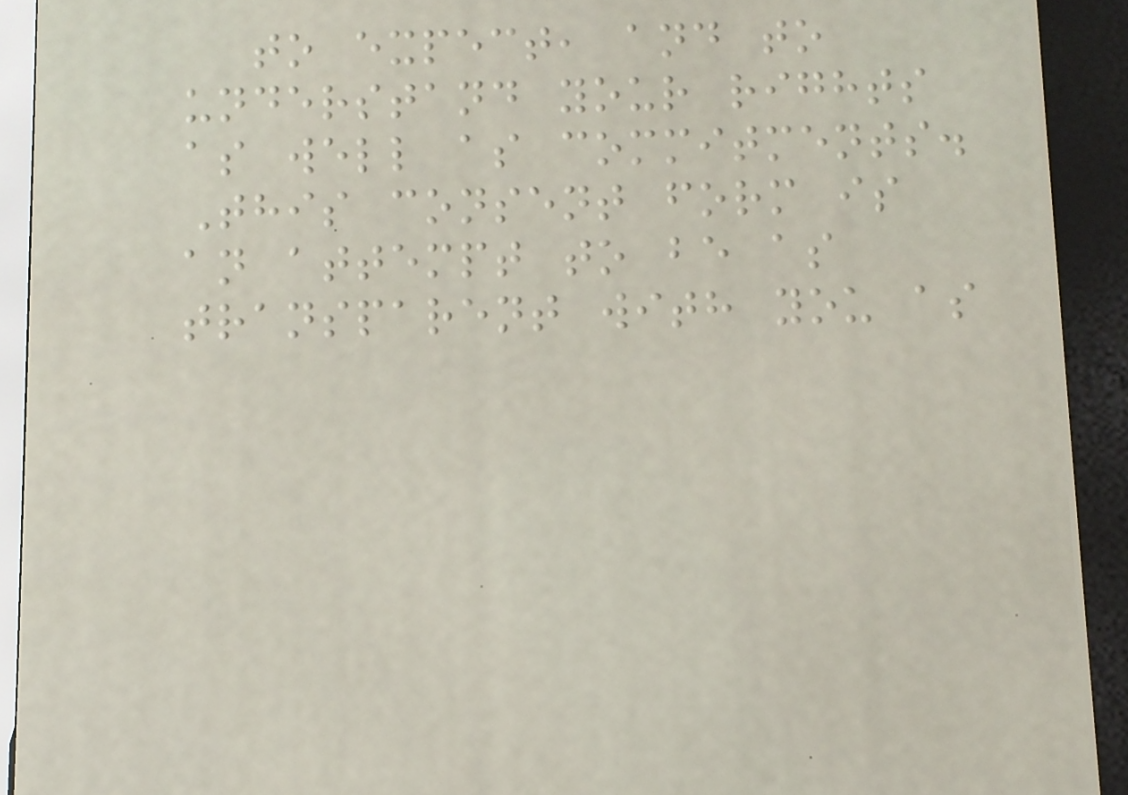to expect, and to
understand your rights
as well as commitments.
This consent form is
an attempt to be as
transparent with you as
